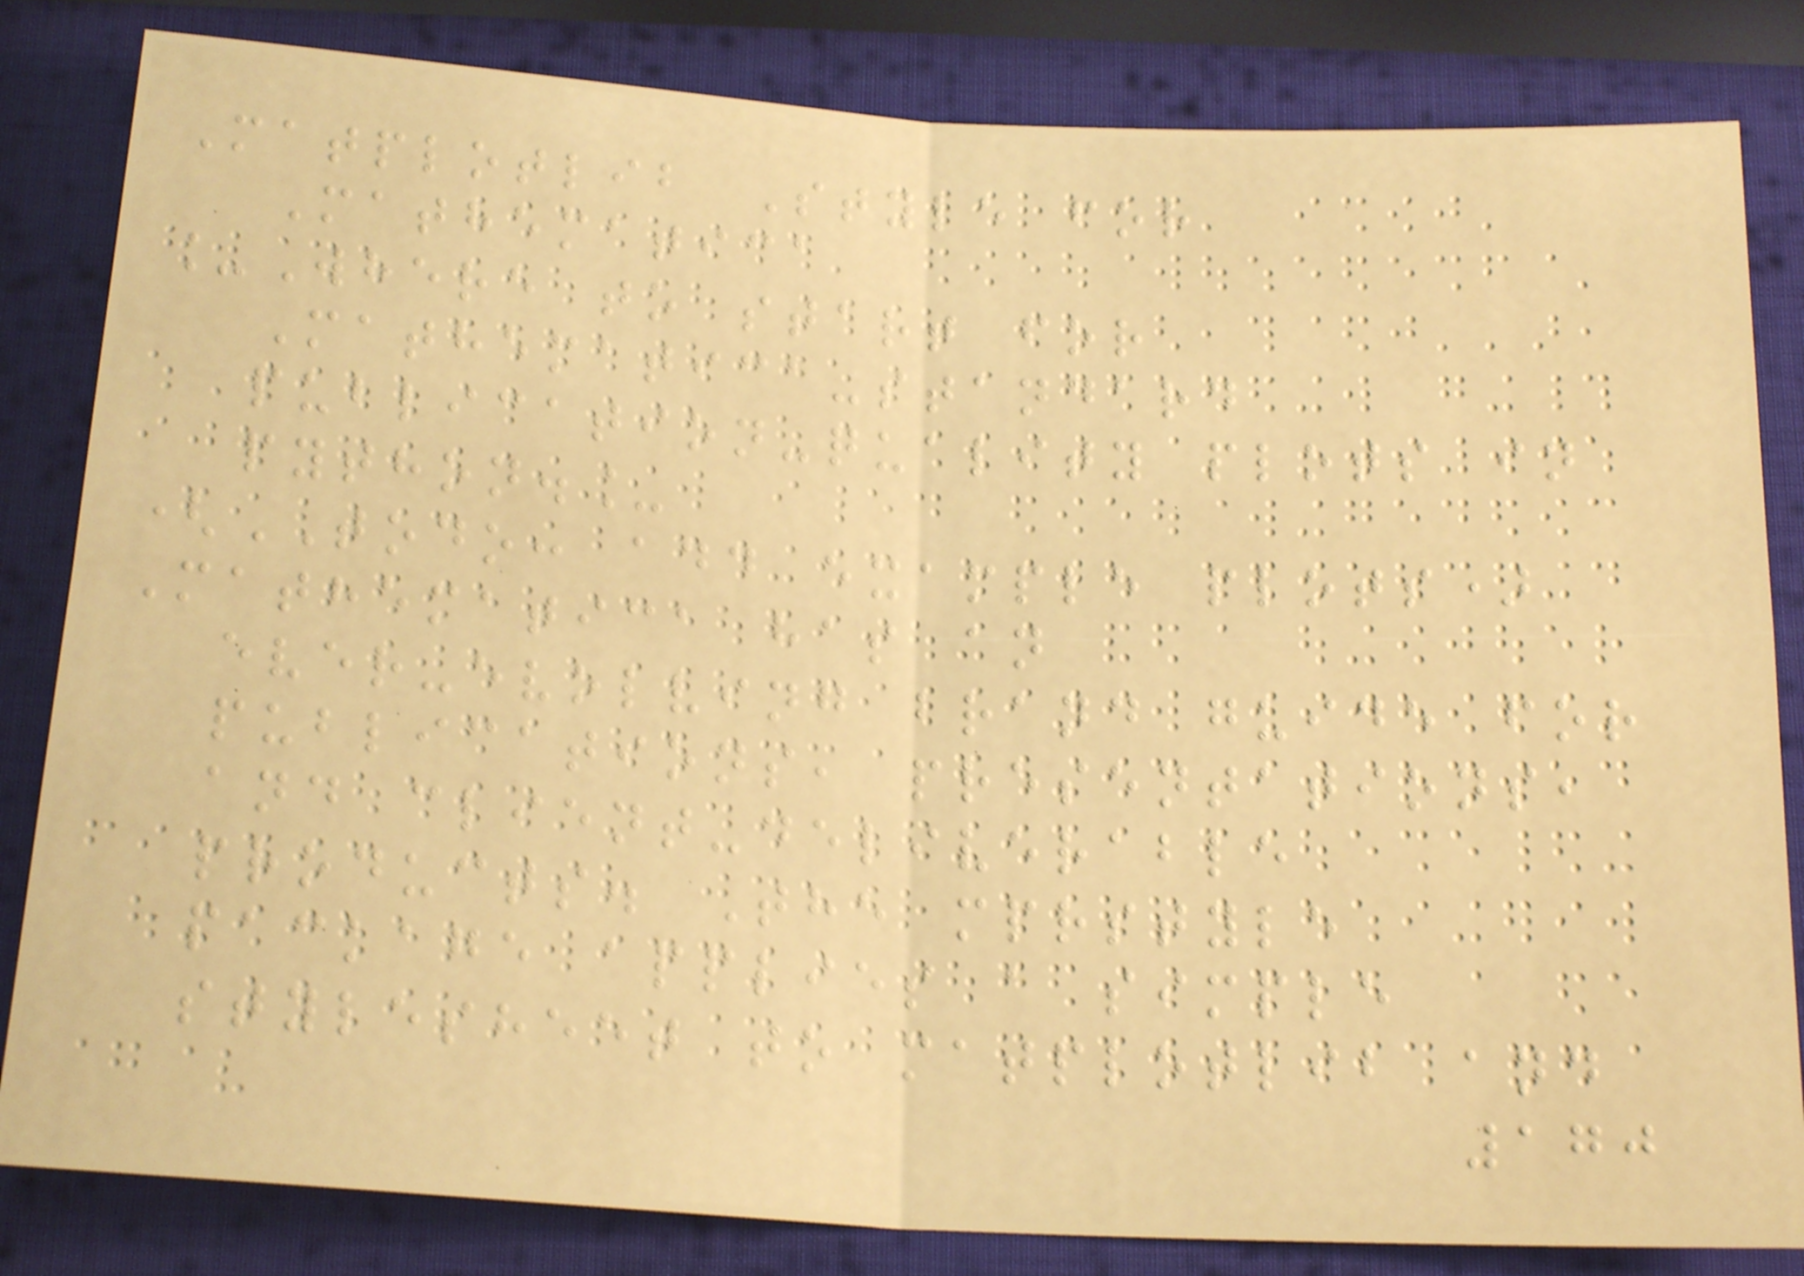Matplotlib Style for
Mathematica
_Where to start for
Mathematica-standard
publication-quality plots in
python._
(TODO: add example plots)
Mathematica has an
ever-evolving brand guide for
publications, presentations,
and client-deliverable
products. The mprstyle
package applies a simple
stylesheet to matplotlib and
170
